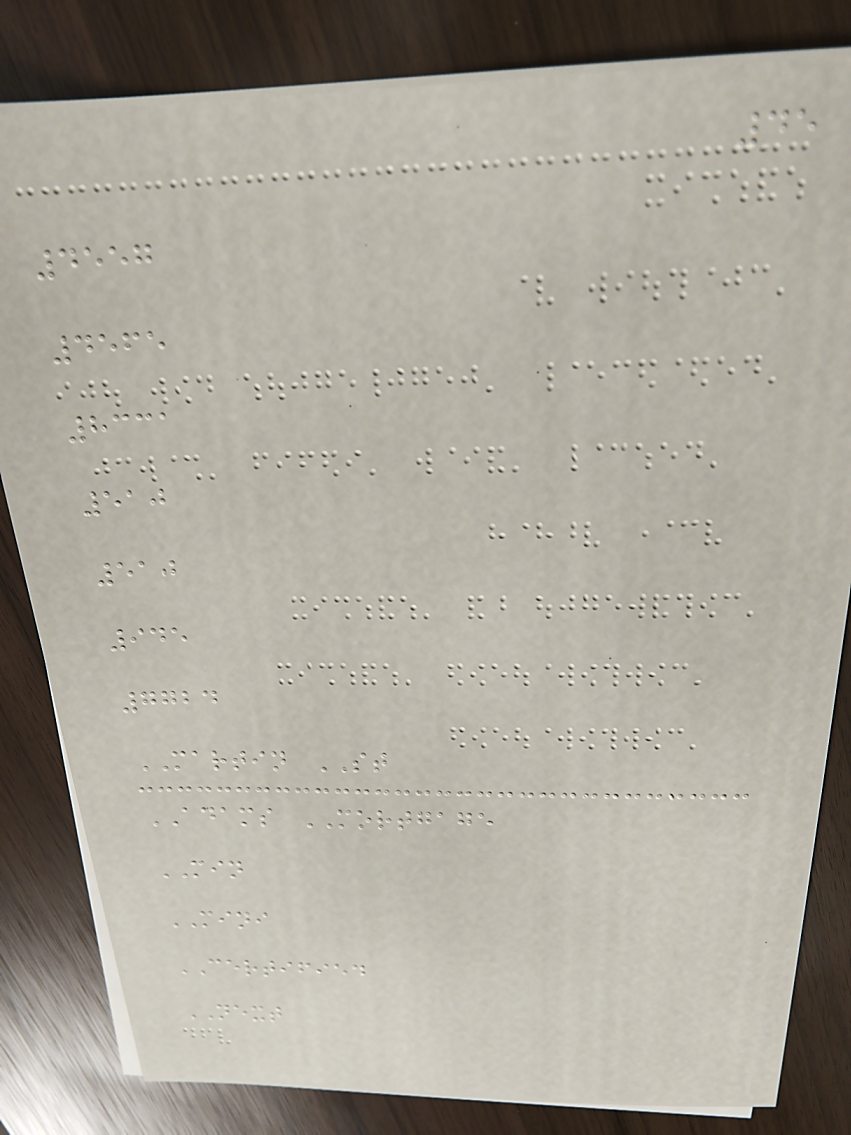45
4557
4565
8331
510
510
945
7724
MARTIN ST
ADAMS MORTGAGE
MIN
MINI
CERTIFIED
NEXT
